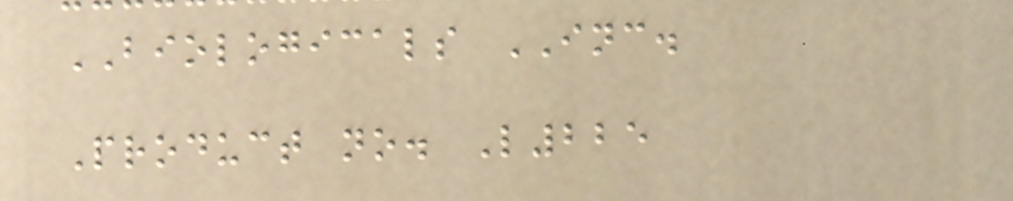BIOLOGICALS INC.
Product no. L225
